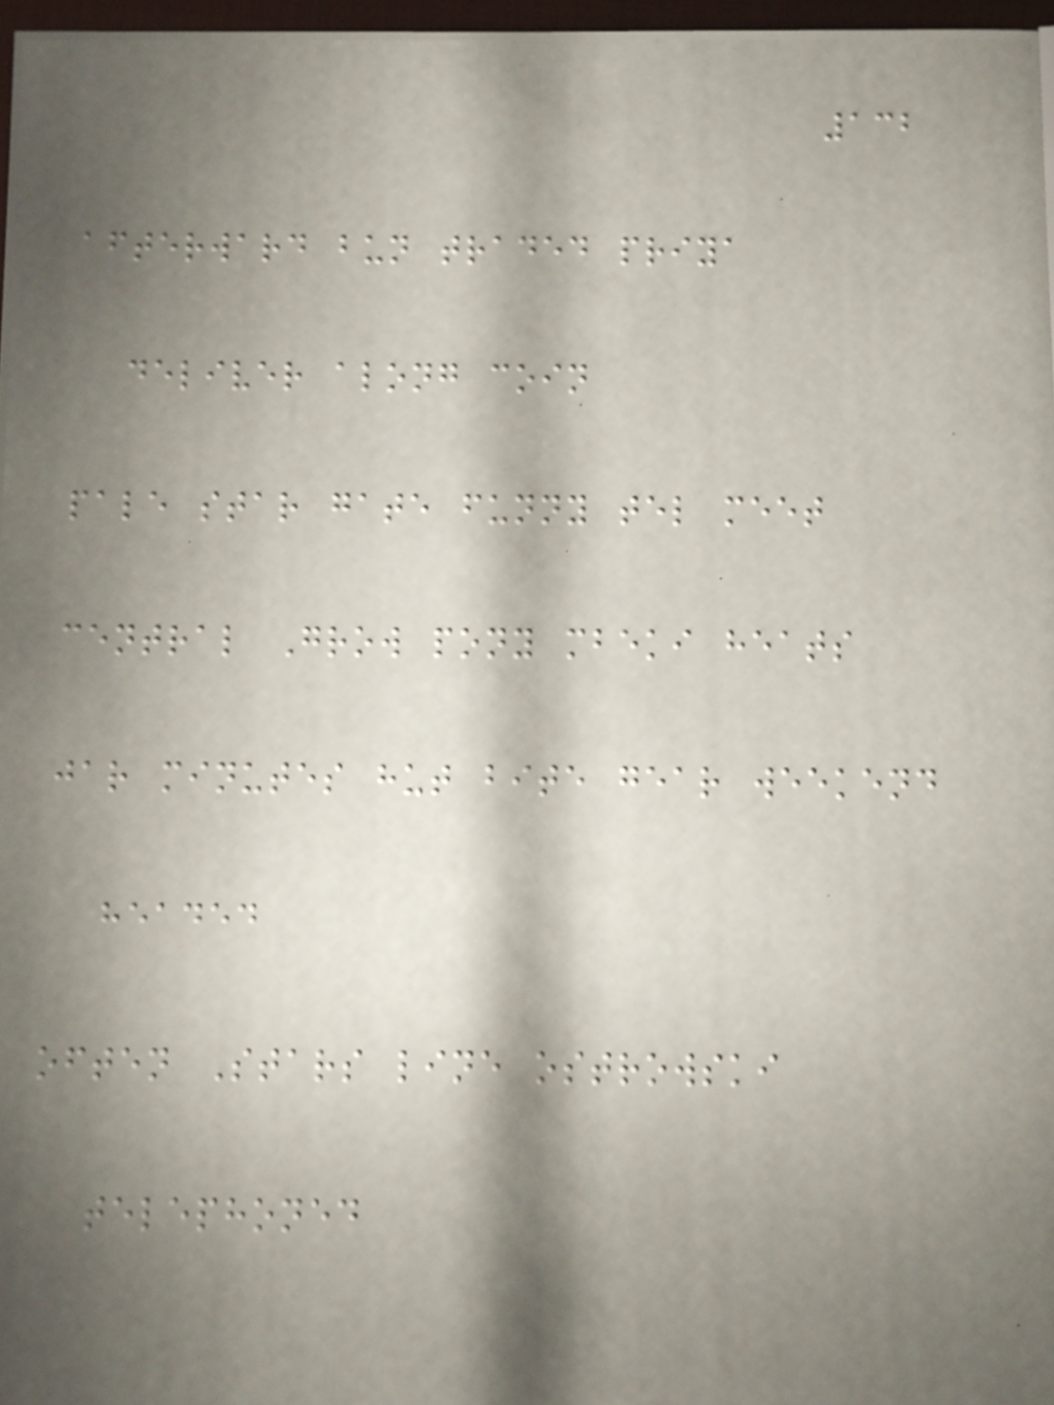132
afterward bun traded priya
deliver along coin
pale star gate funny tel meet
central Grow pony mbeki heats
jar minutes hut bite gear weekend
headed
often Stars line ostrowski
telephoned
